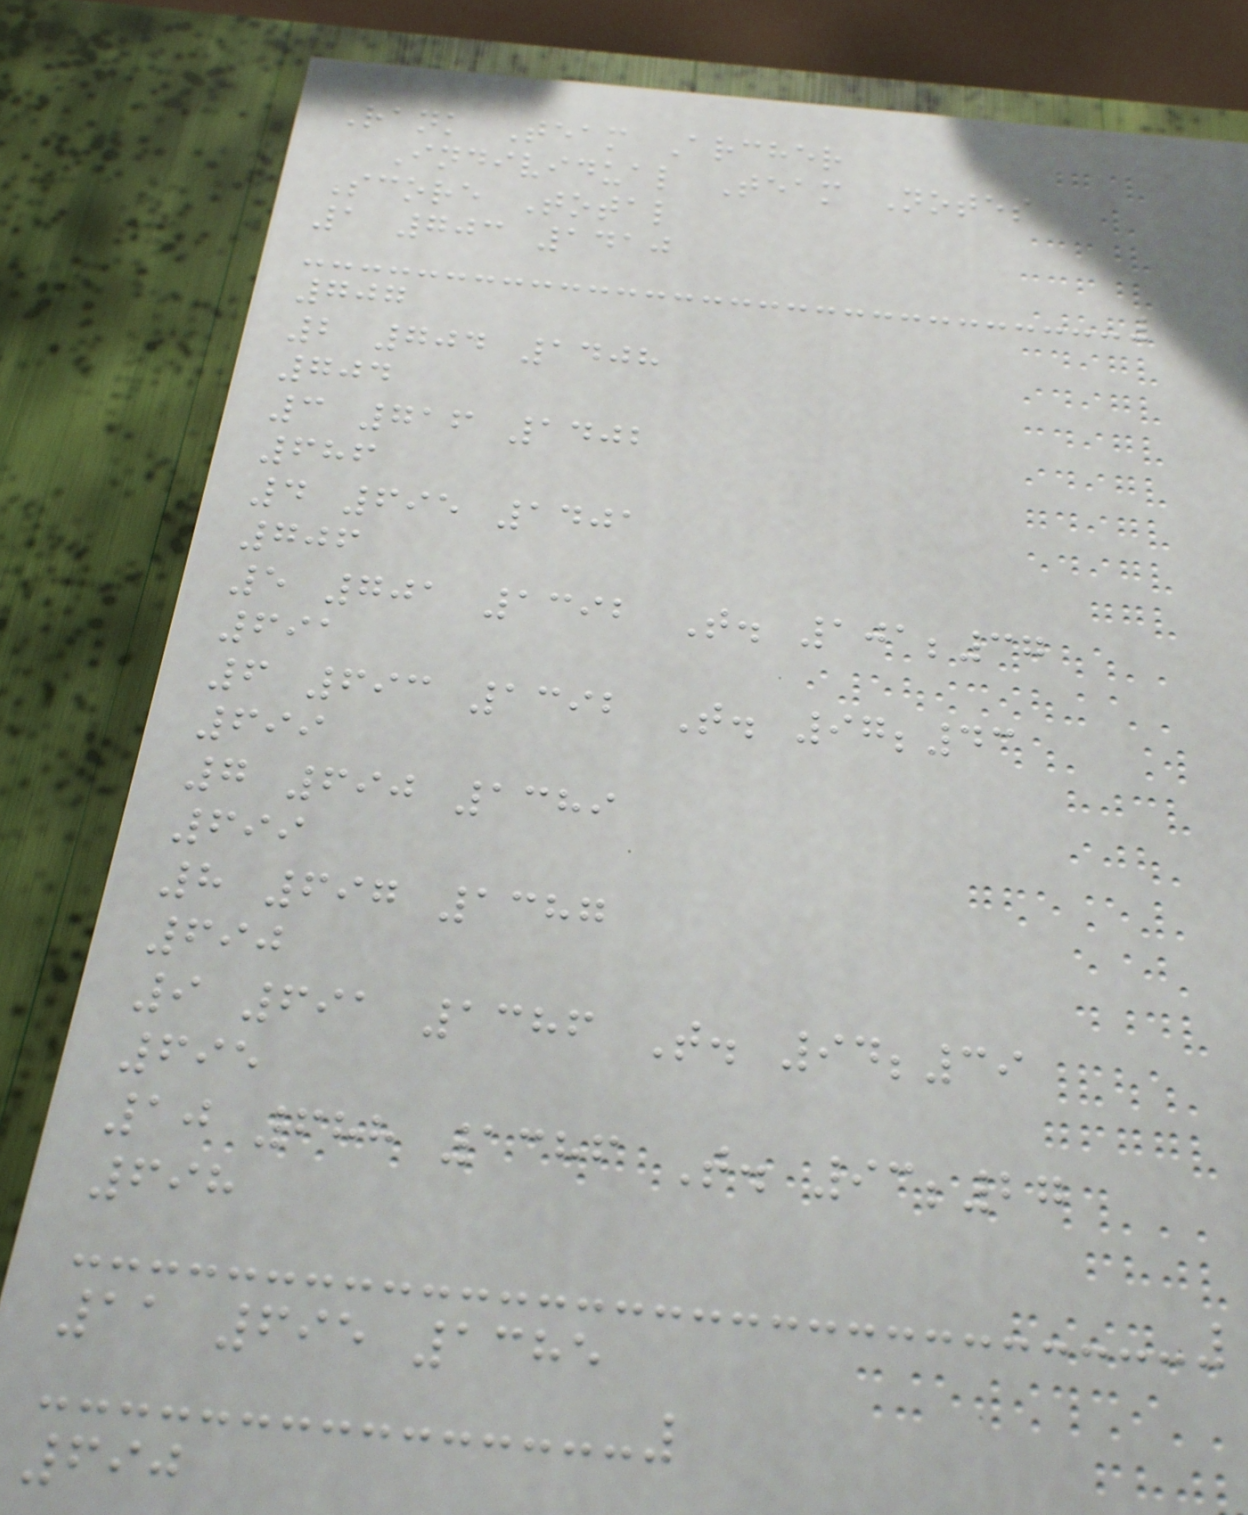Rank Team Archer
Individual Team Notes
Score Total
1 703 1410
707
2 704 1408
704
3 716 1402
686
4 695 1401
706
5 701 1392 T. 101;37
691
6 693 1392 T. 97;43
699
7 690 1389
699
8 697 1387
690
9 691 1386 T. 94;39
695
10 688 1386 T. 93;27
698
11 695 1385
690
